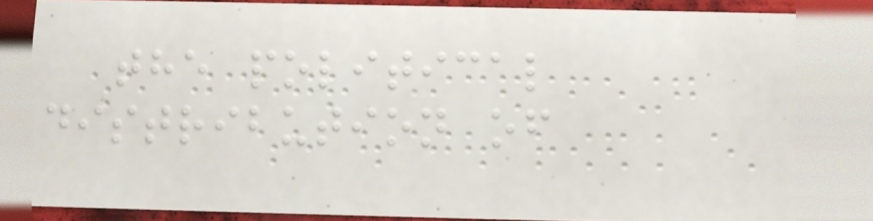the political
distribution of
